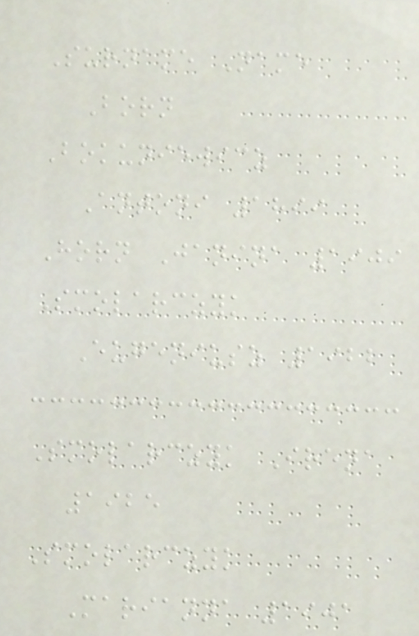Surname Name
Born
Bokuniewicz
Antoni 1899
Horn Janina 1909
Smolarczyk
Eugeniusz 1922
Smolarczyk Irena
1925
Smolarczyk
Marianna 1901
